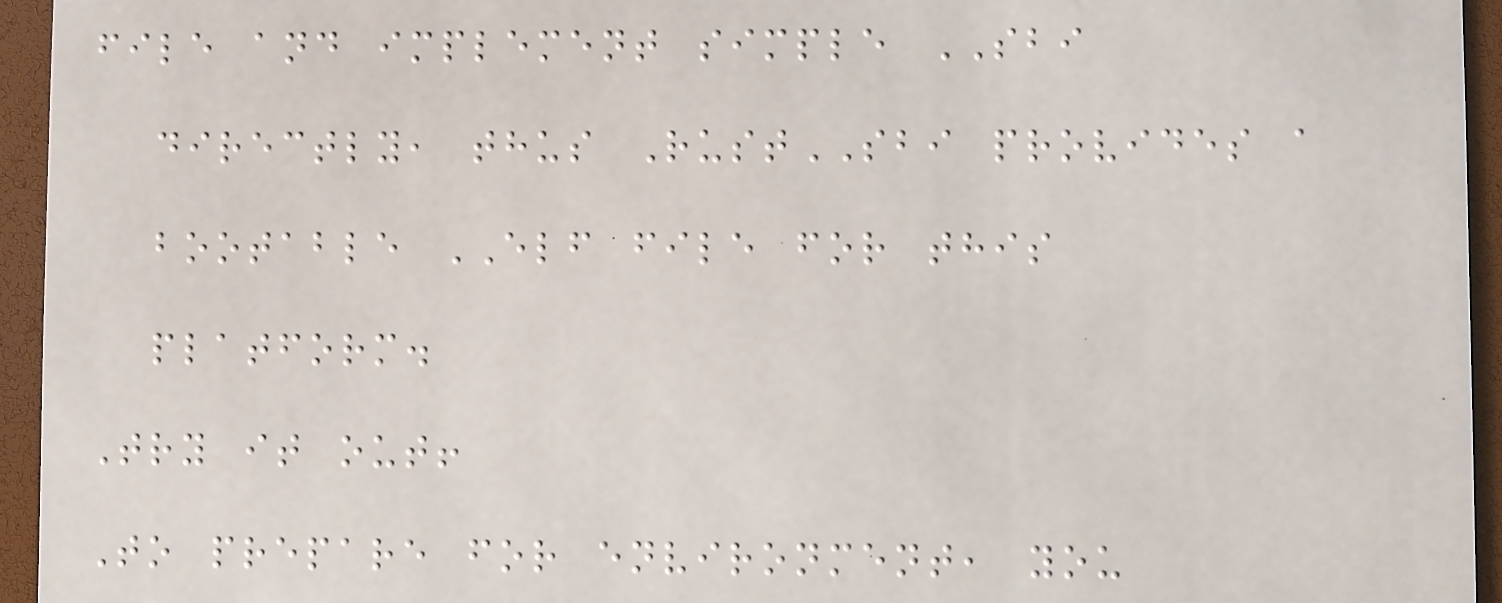file and implement simple SBI
directly, thus RustSBI provides a
bootable ELF file for this
platform.
Try it out!
To prepare for environment, you
